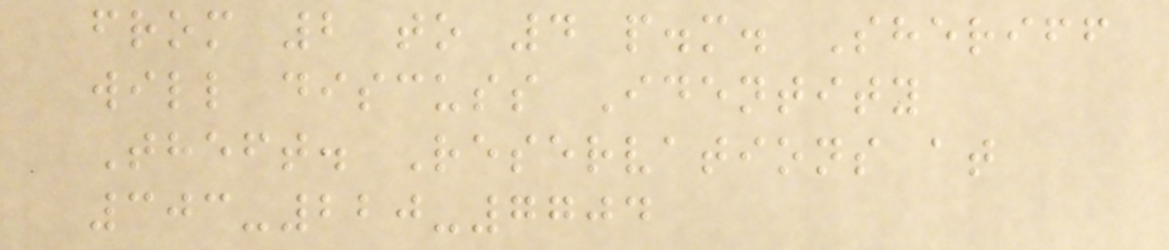from 2 to 4 p.m. Sheriff
will discuss Identity
Theft. Reservations at
303-220-7704
